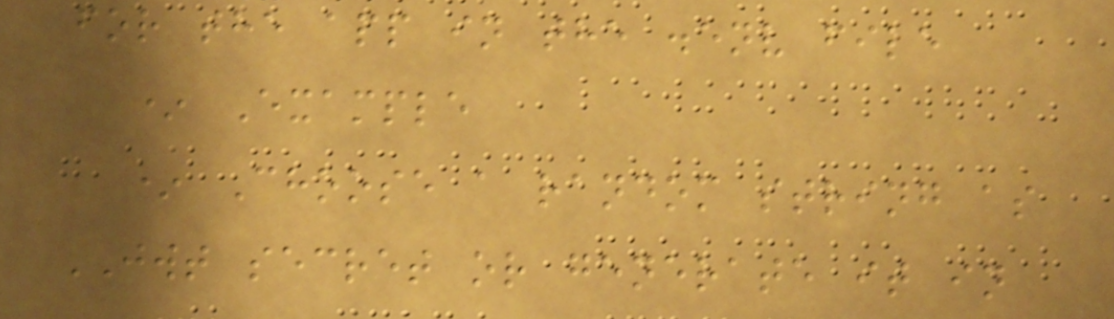for the app in the .env file
* Example
* Choose a random string as
JWT secret or generate it in
